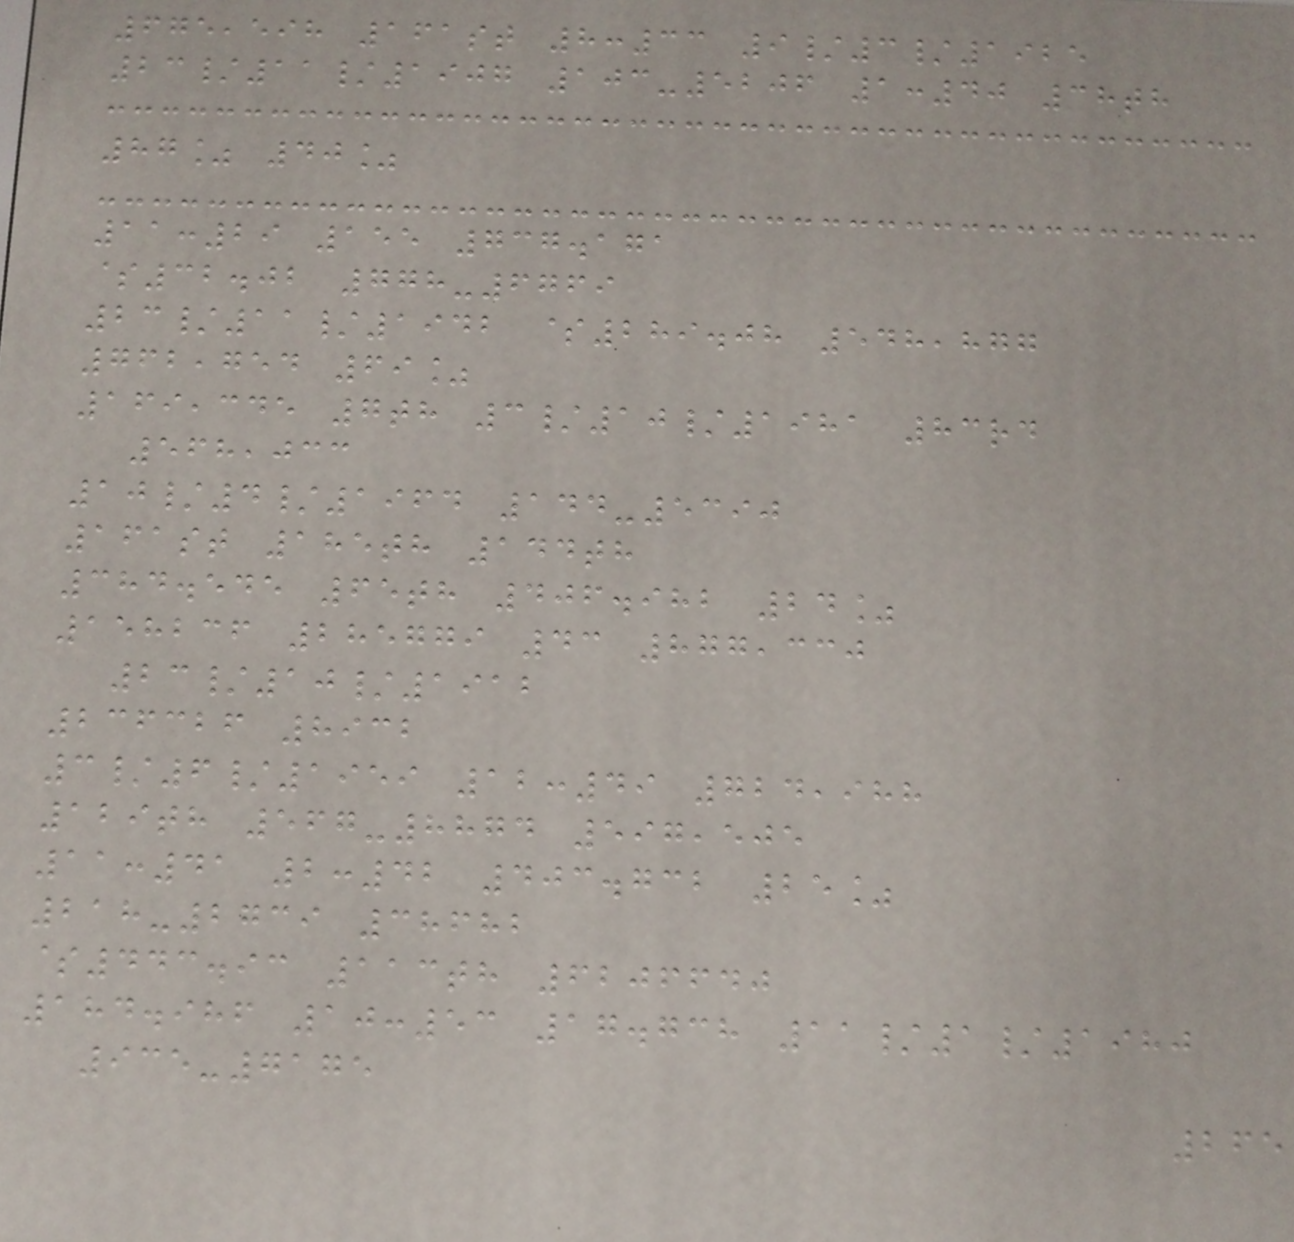675,598 161st 8:33 9/3/1925
23/11/1907 103-5206 1:40 38th
87% 40%
11:29 155 737.171
$32.02 778-6769
23/11/1942 $289.08 548,877
762,754 69%
169,345 7th 3/10/1981 83rd
568,033
10/4/1964 144-5390
161st 185th 144th
384.545 65th 406.982 24%
158236 285779 43 877,330
23/10/1912
236326 8932
3/6/1959 12:49 724,988
129th 567-8874 597,505
11:41 2:42 403.732 25%
218-2739 38682
$443.93 113th 6206640
184.986 10:53 17.738 11/1/1980
935-7175
265
